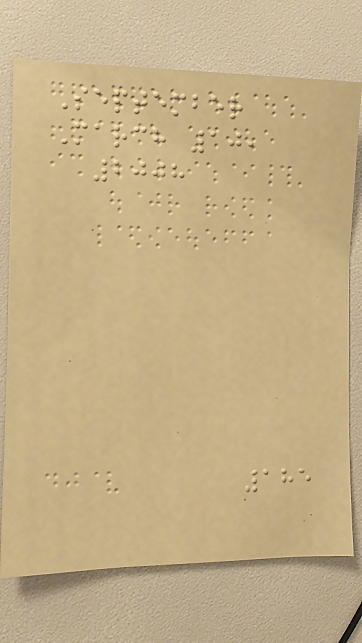September
March 10,
2008
185
